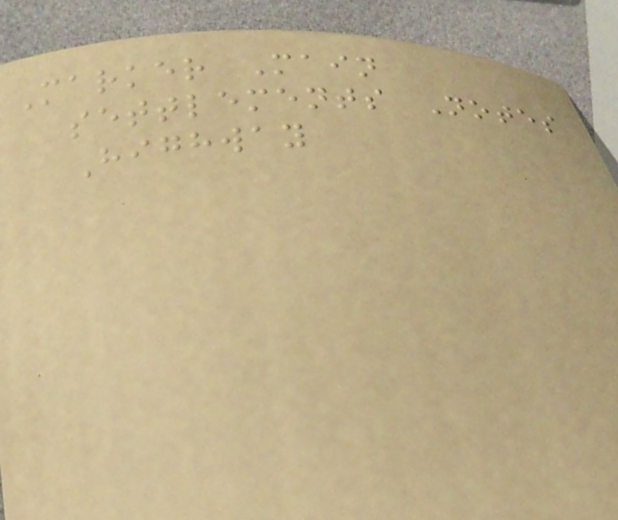Marker Main
settlements Notes
Highway
